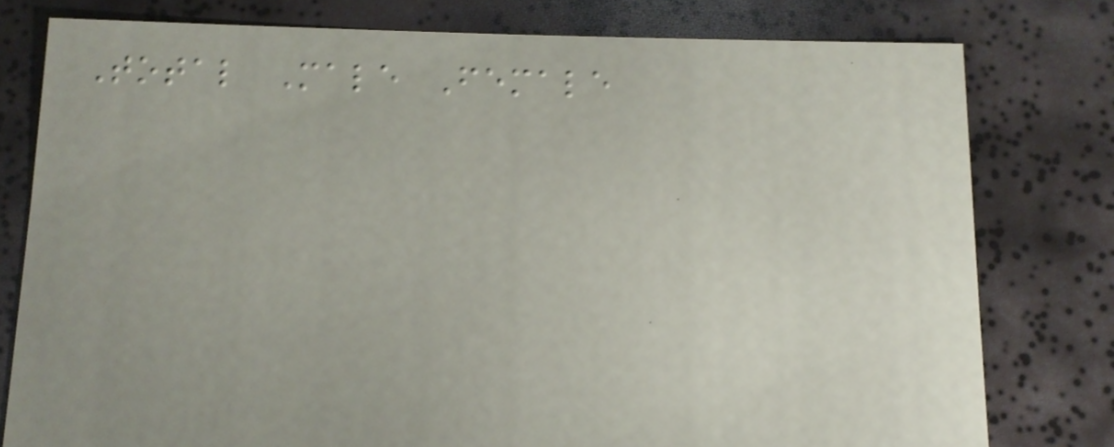Total Male Female
